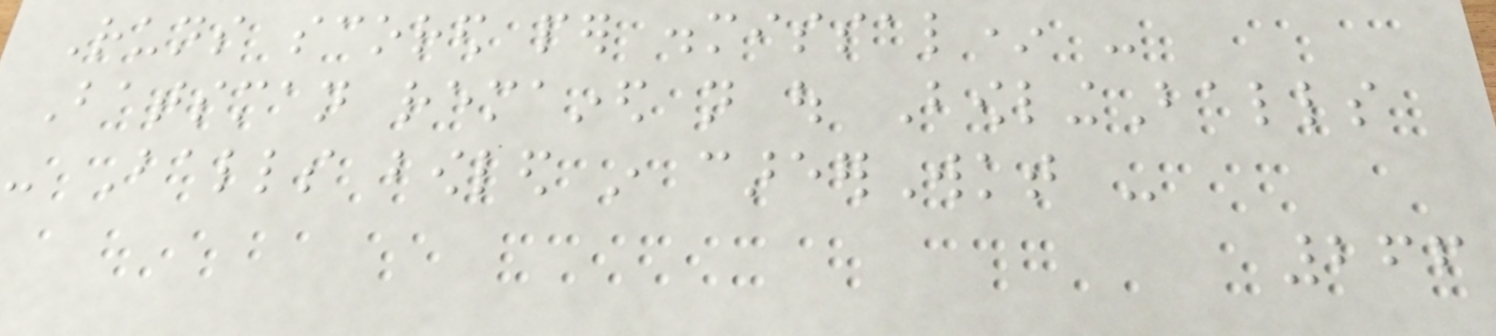Runs scored per dismissal* -
Batsman remained not out BowlingBalls
- Balls bowled in careerWkt -
266
